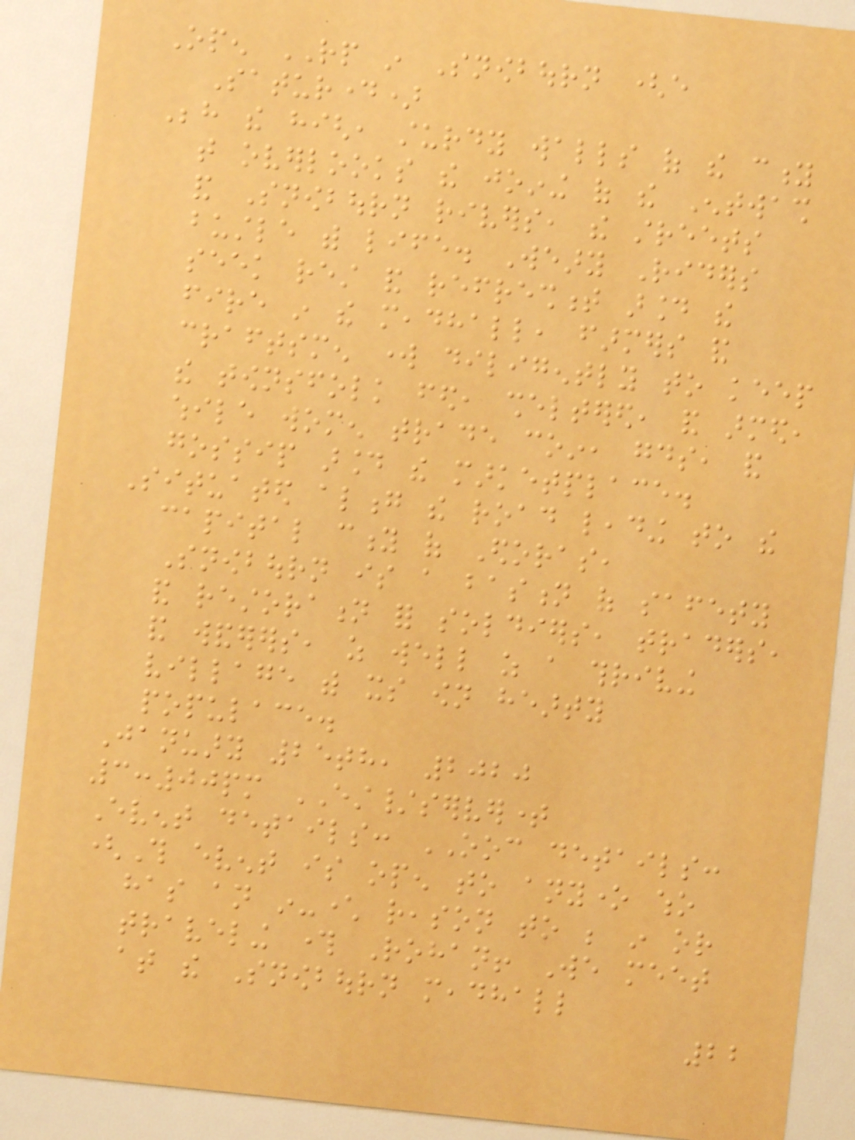Open RP in Snowbourn (every
Saturday)
Behind the high, sturdy walls of the city
that overlooks the joining of the Entwash
and Snowbourn rivers, the streets
bustle with life. Weary Riders
seek rest and refreshment around the
fire in the meadhall, farmers and
craftsmen work diligently to keep
the townsfolk fed, sheltered, and armed,
while women trade coin, goods, and
gossip around the marketplace.
Situated along the road leading to the
capital city of Edoras,
Snowbourn is a bastion of safety
and restoration for soldiers, traders,
and wanderers, as well as a thriving
village with its own hearty
populace.
January 25th, 2020
3:00pm EST/servertime
Event details: OOC details:
(This event is open to anyone who
has an in-character reason to be in or
traveling through Rohan! We meet
at the Snowbourn meadhall
22
